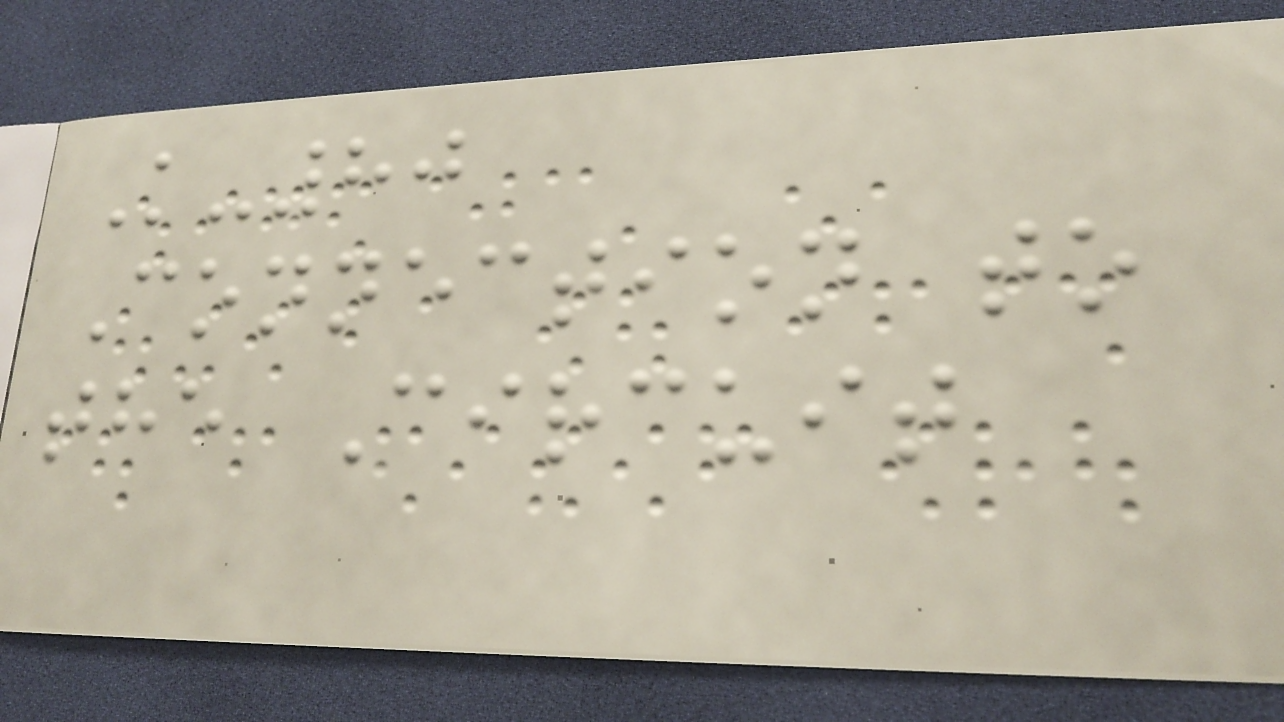K-80
Connection to
the Circuit
